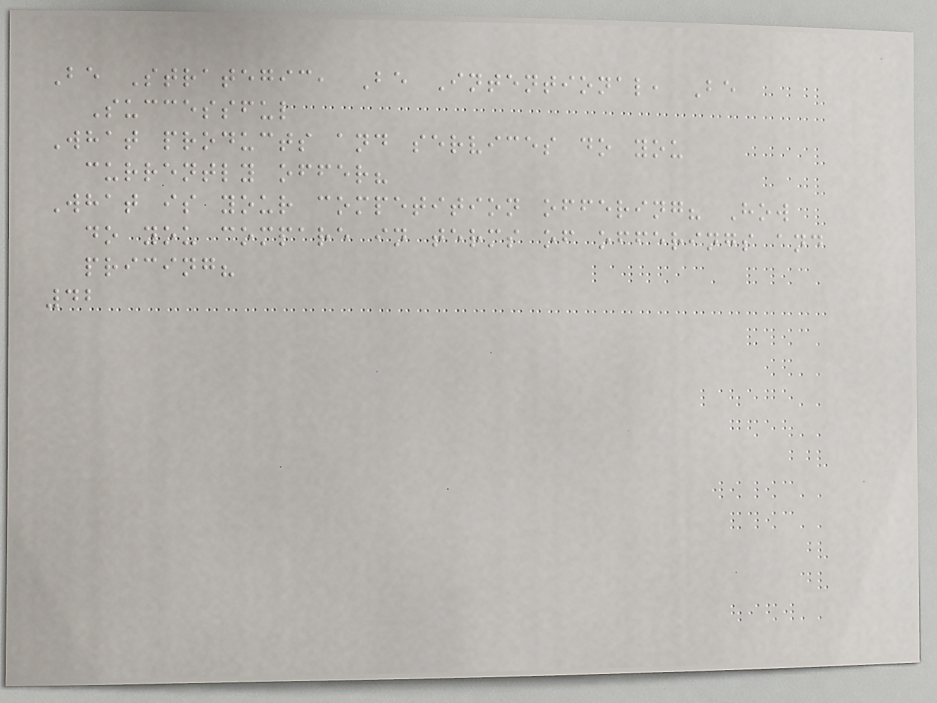Be Strategic, Be Intentional, Be
Successful
What products and services do you
currently offer?
What is your competition offering? How
do you compare in terms of offerings and
pricing?
42
